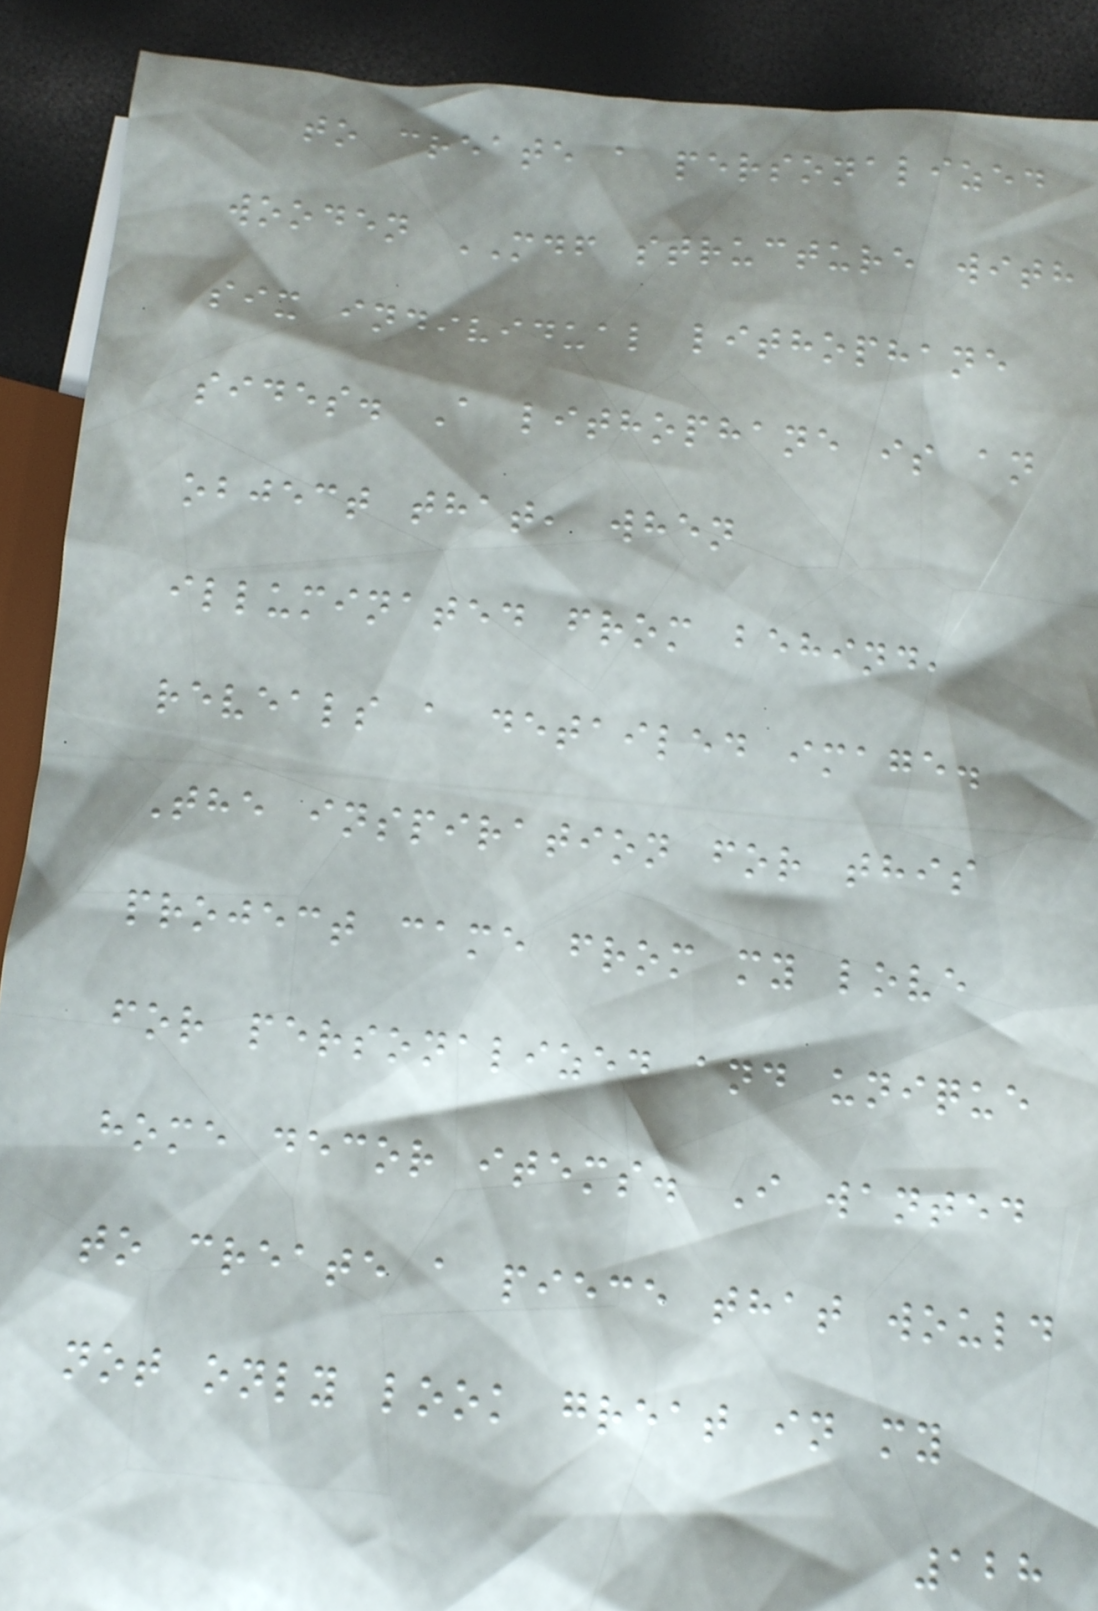to create a personalized
wooden MDF structure with
six individual lithophane
sides. A lithophane is an
object that, when
illuminated from behind,
reveals a detailed image.
The inspiration for this
project came from my love
for personalized and unique
home decor items. I wanted
to create a piece that would
not only look great in my
128
